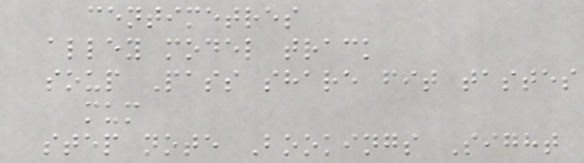centimetres
alley model track
soup Pass share fit tastes
mum
step note Bookings Sight
